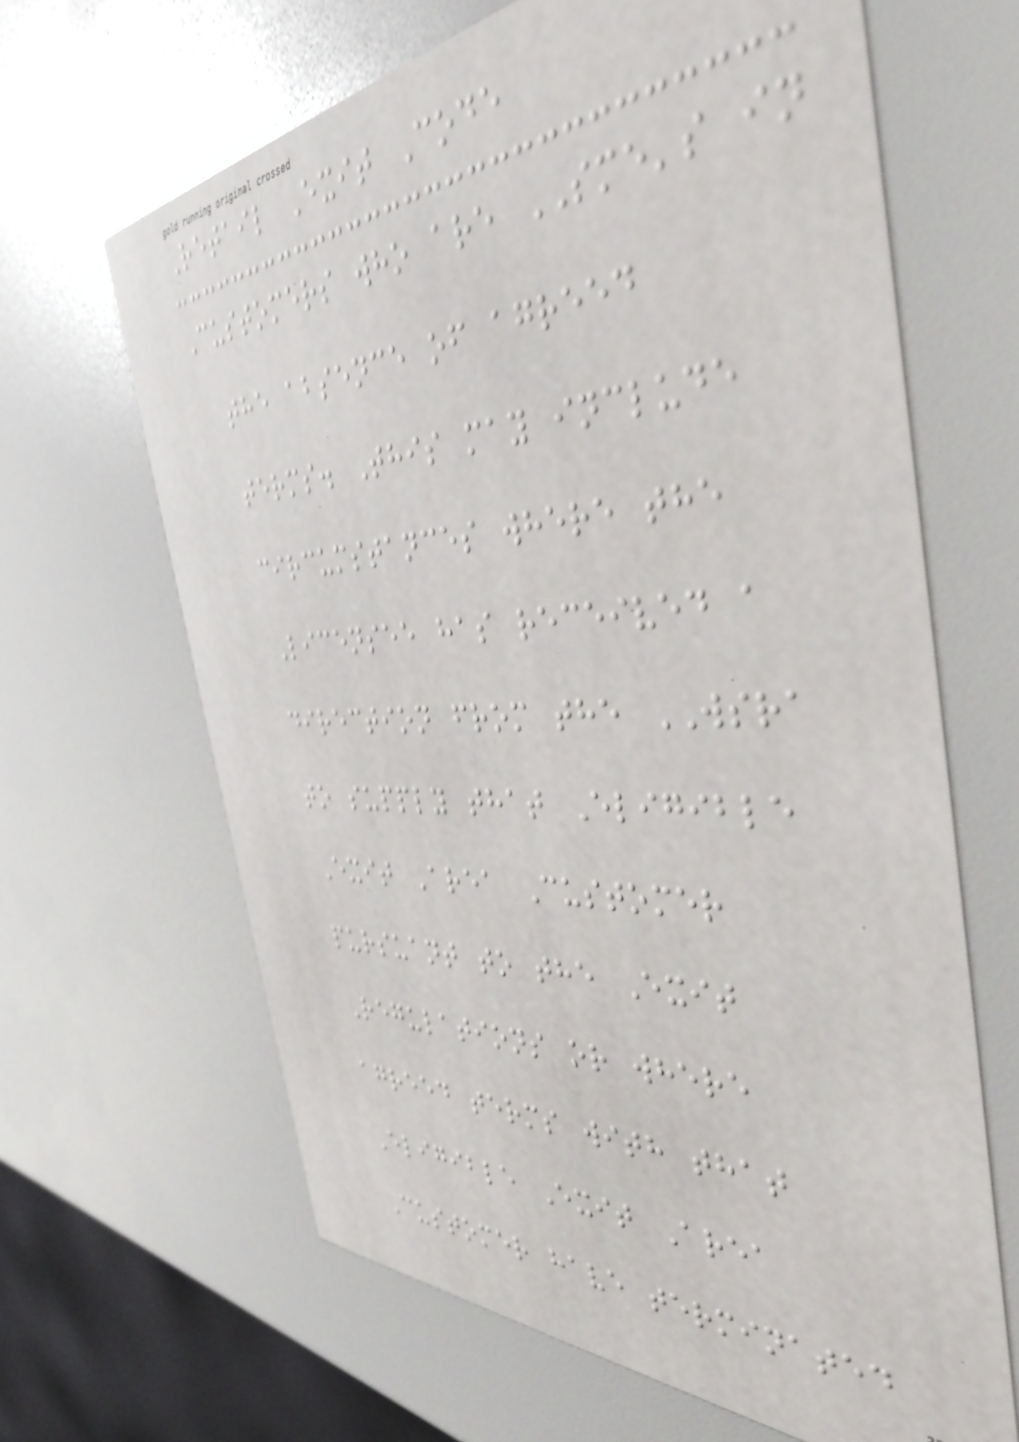Retail Exit Code
Customers who are SME's in
the absence of agreed
terms. This may include
circumstances where the
Licensee has received a
direction from the WSRA
to supply that Eligible
Exit Area Customer
pursuant to the Exit
Regulations or where
agreed terms with that
Eligible Exit Area
Customer have terminated
